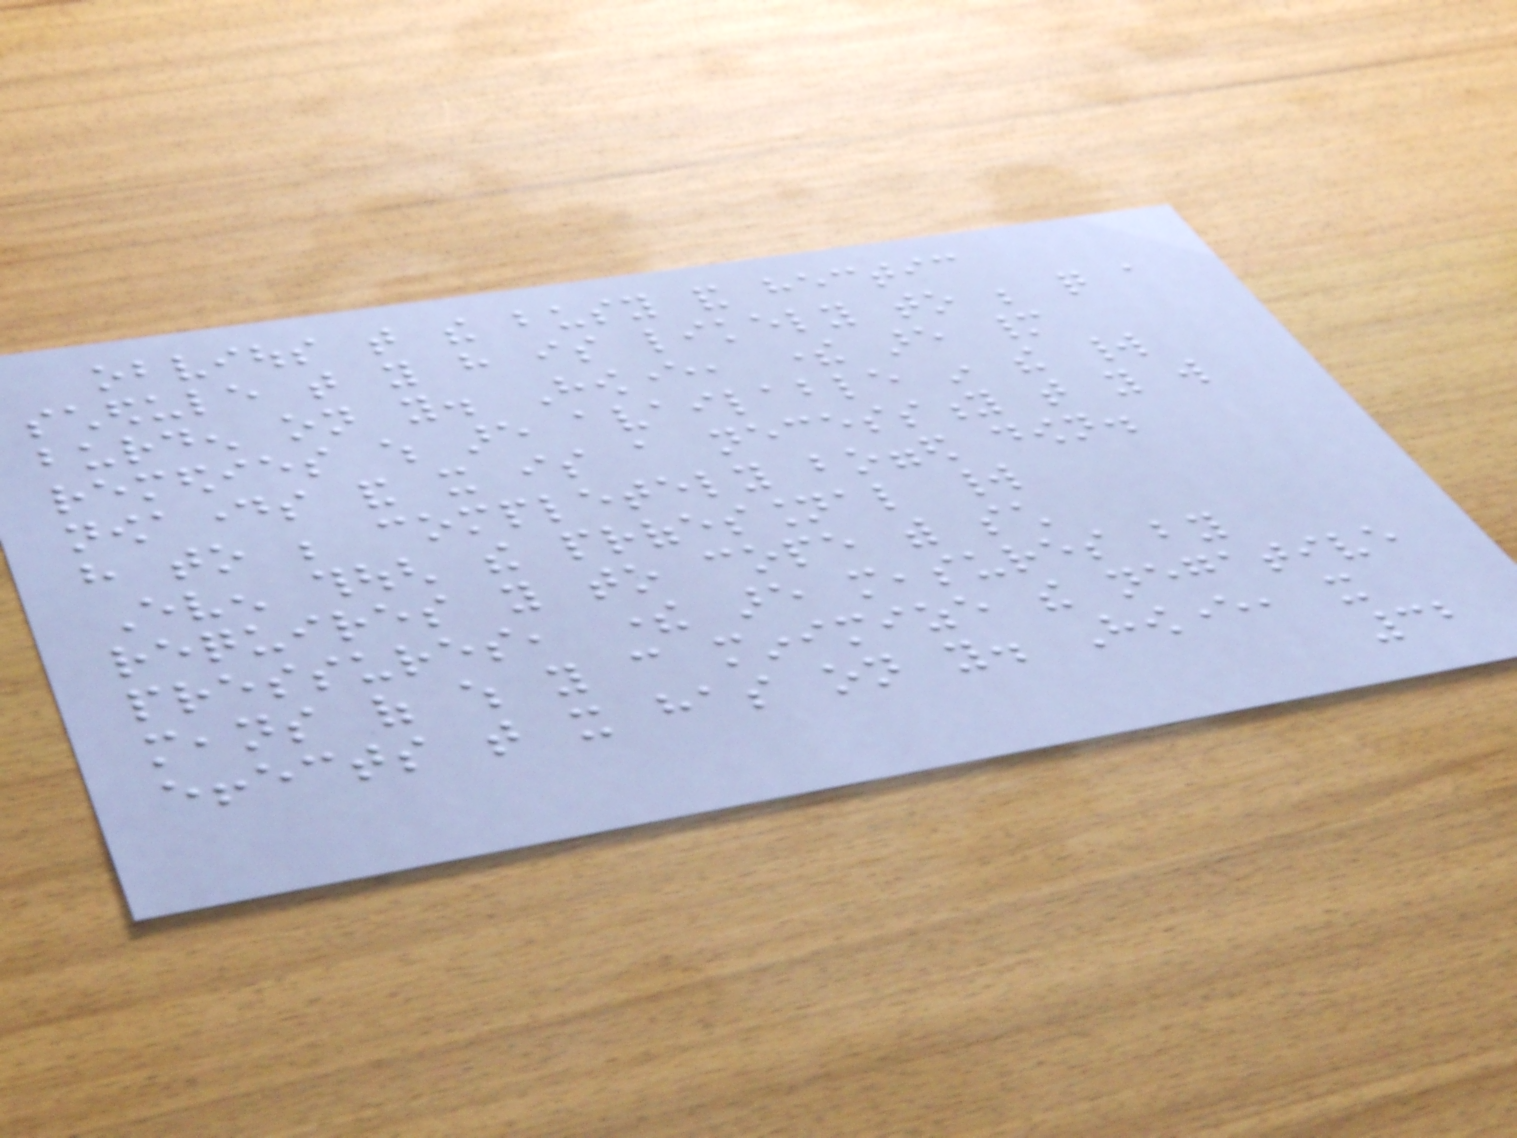obvious that the busy and hectic
schedule that you have is likely to be quite a
burden on you. However, there are many
remedies which are available in the world
nowadays and it is a necessity that you will
have to be completely bogged down.
Even though the professional world
requires you to cope with such
pressures, there are measures by
means of which you can minimize the negative
effects that it has on you. However, it
32
